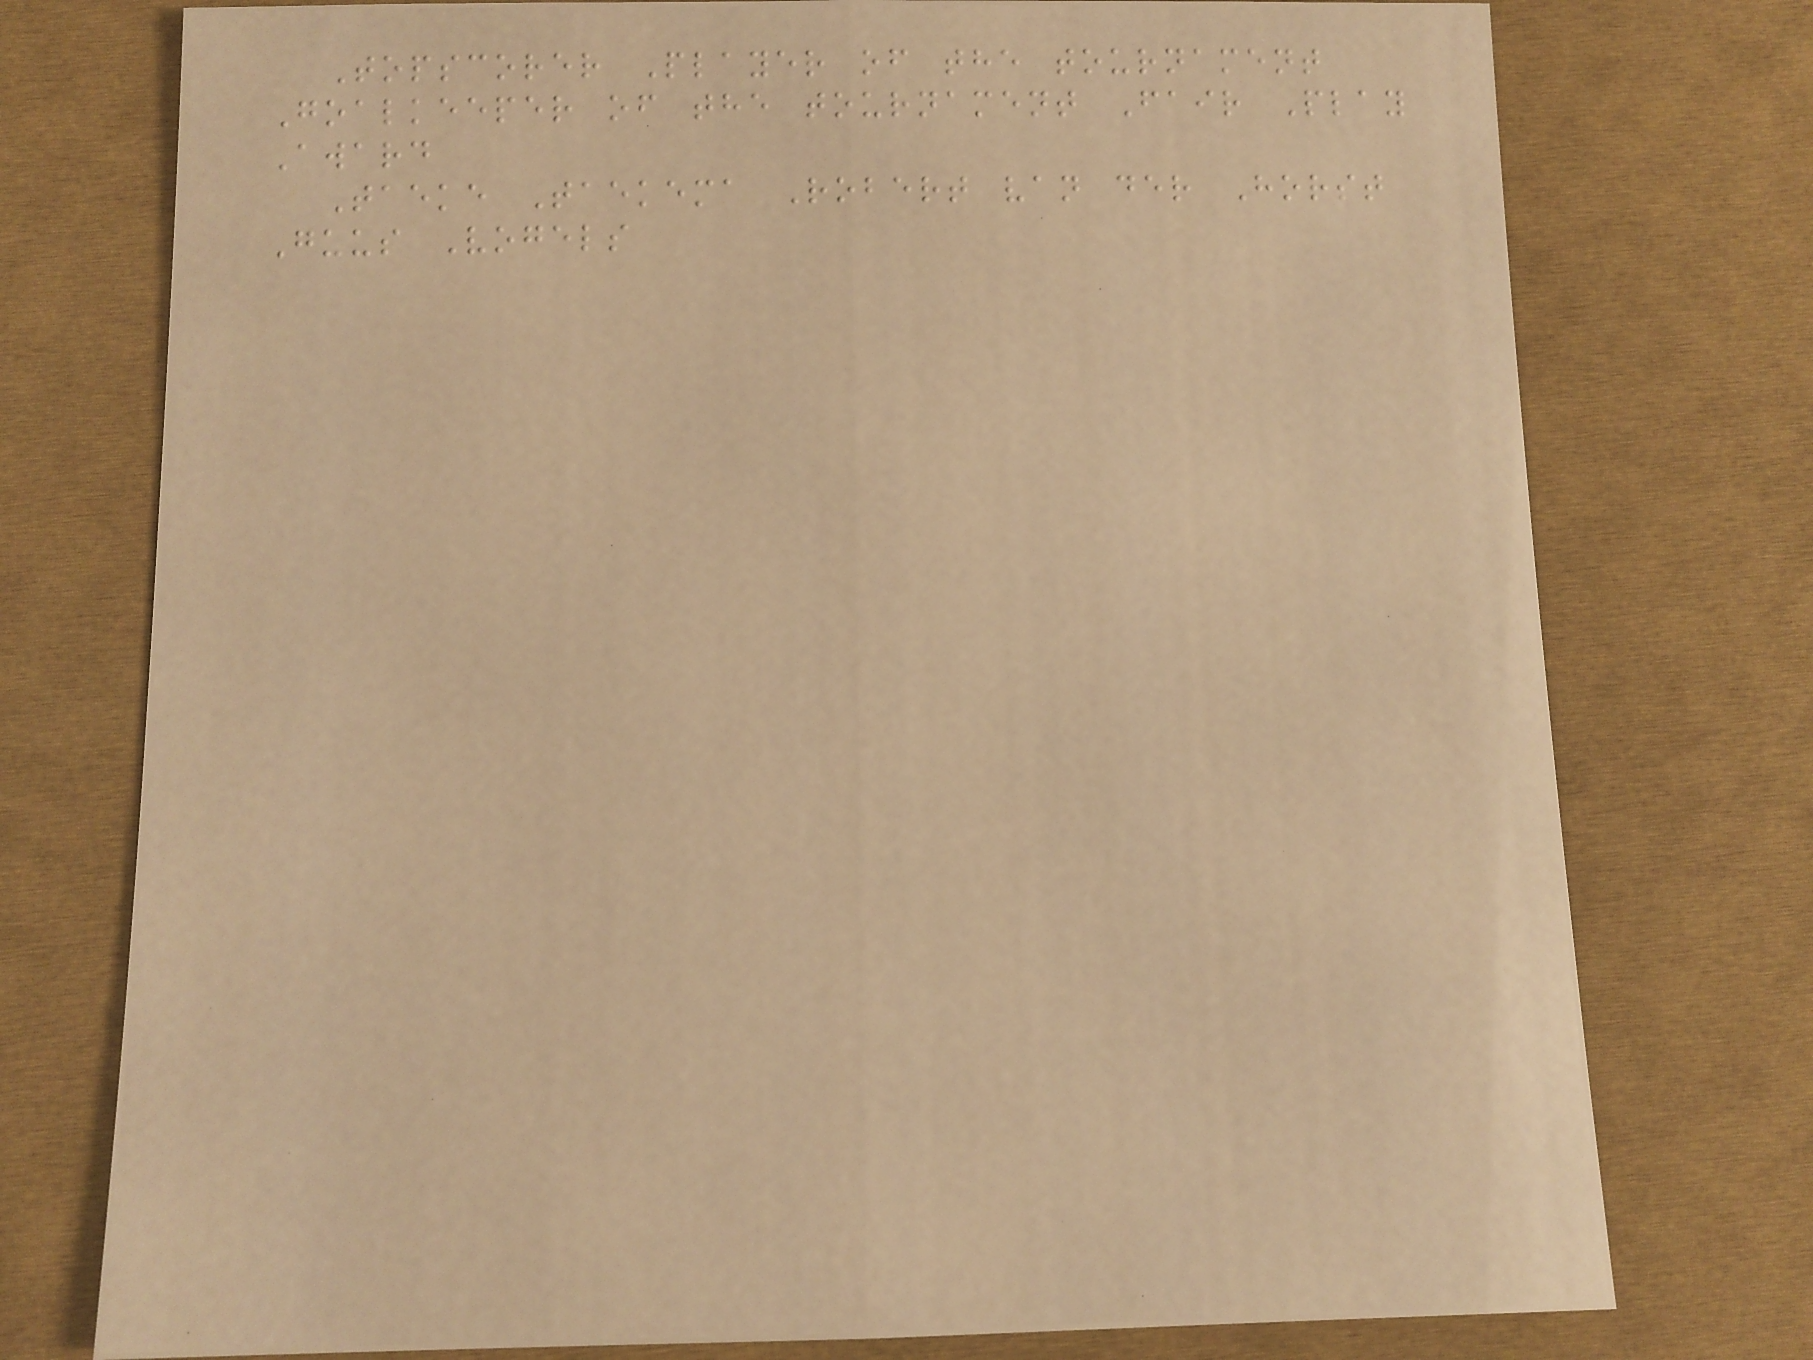Topscorer Player of the tournament
Goalkeeper of the tournament Fair Play
Award
Taeke Taekema Robert van der Horst
Guus Vogels
